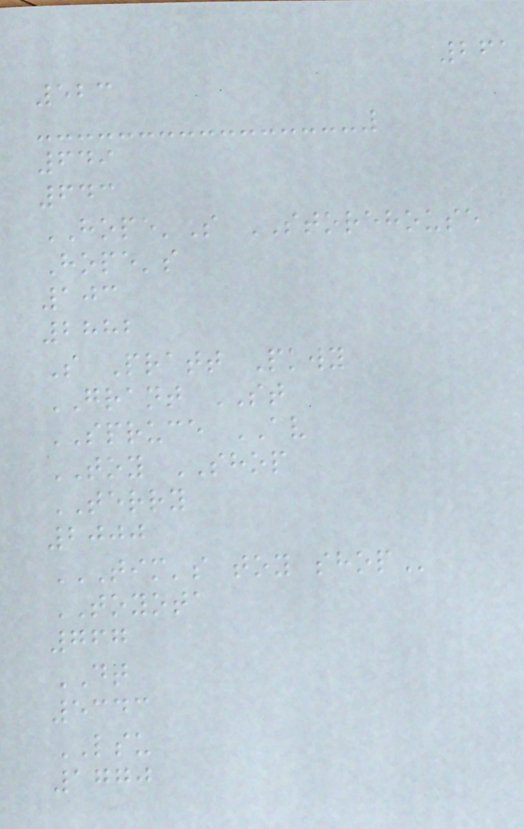261
523
649
643
HOPE'S STOREHOUSE
Hope's
103
2882
S Pratt Pkwy
GRANT ST
SPRUCE AV
TOY SHOP
TERRY
2000
TIM'S TOY SHOP
TOYOTA
767
DT
5343
LSU
1770
